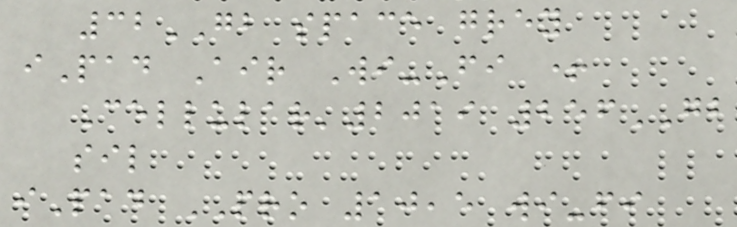32GB space grey
iPad Air Wi-Fi +
Cellular'2019 256GB
sil
iPad PRO 10,5 wi-fi
